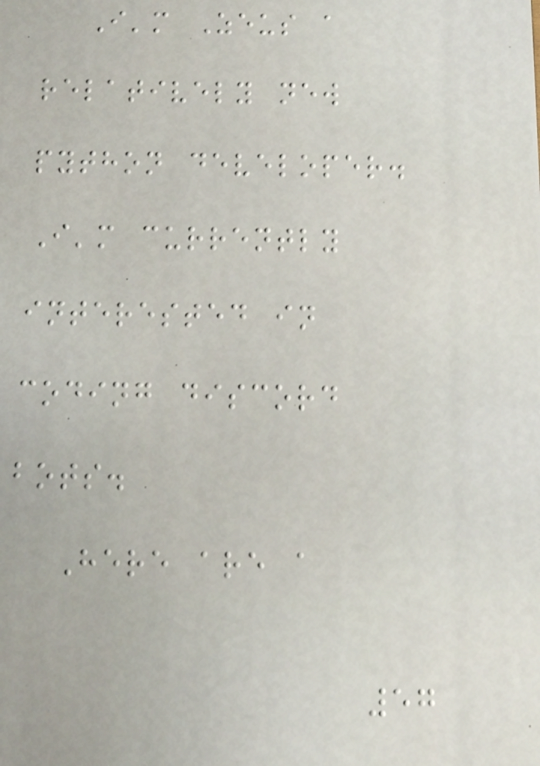I'm Zeus a
relatively new
python developer.
I'm currently
interested in
coding discord
bots.
Here are a
57
